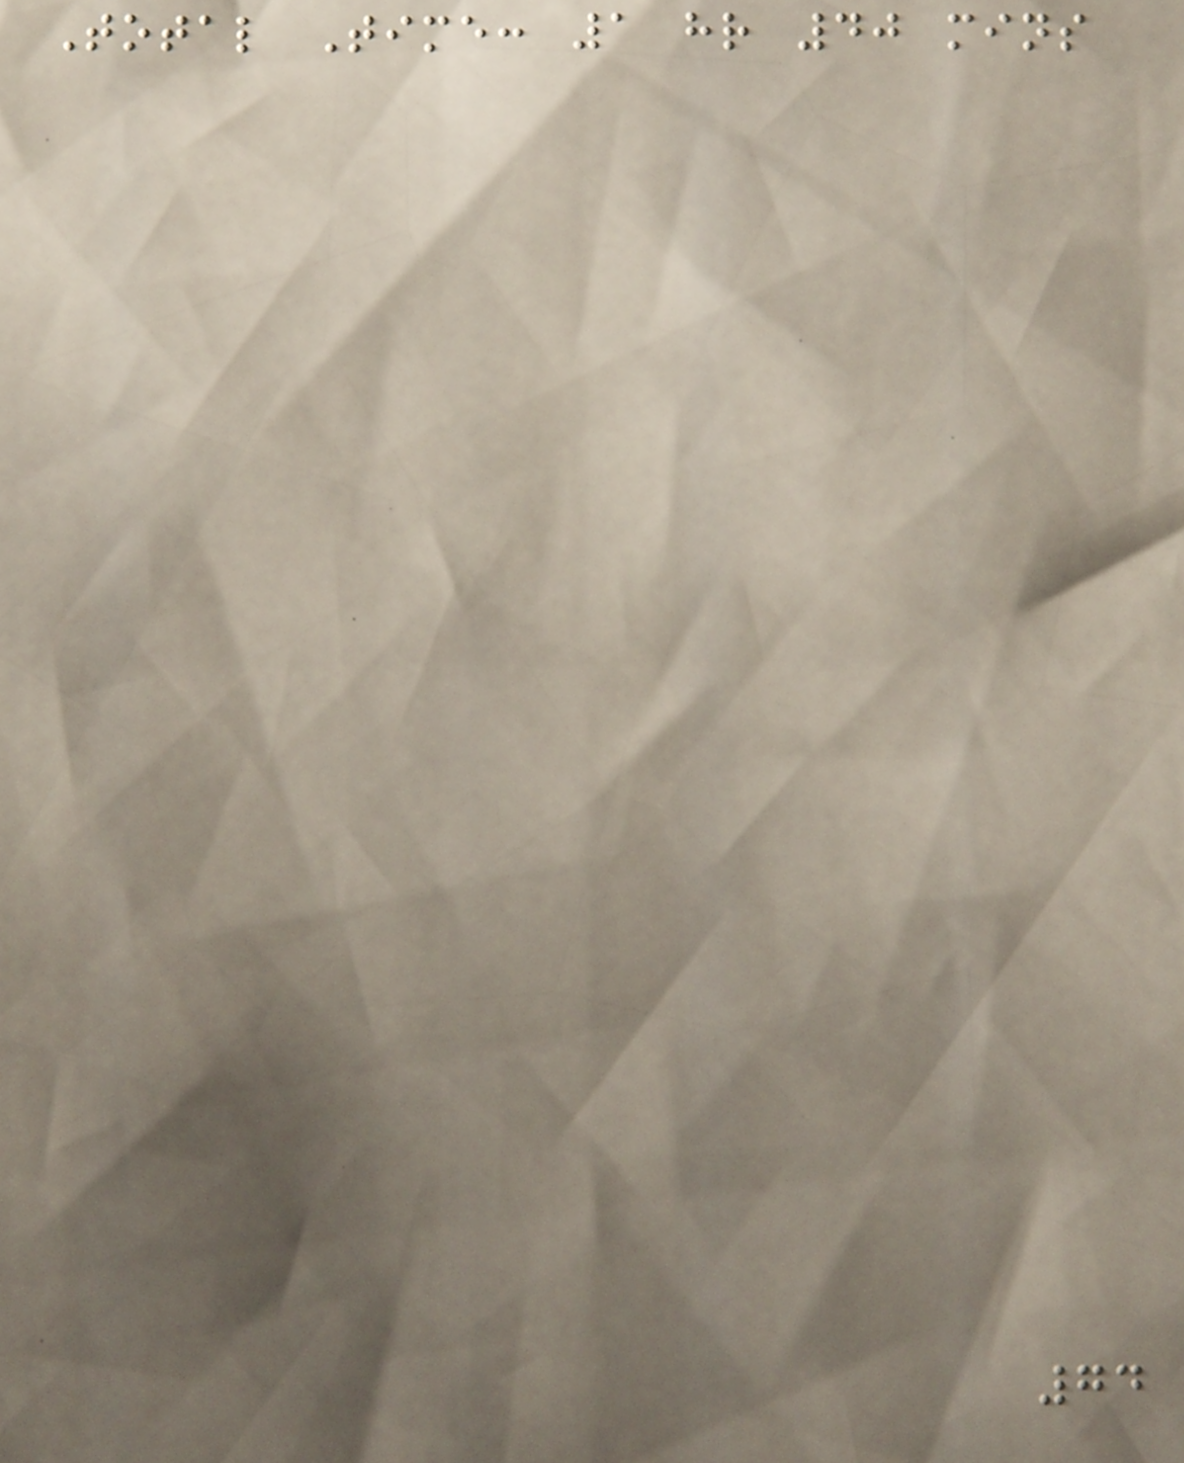Total Time: 1 hr 40 mins
74
